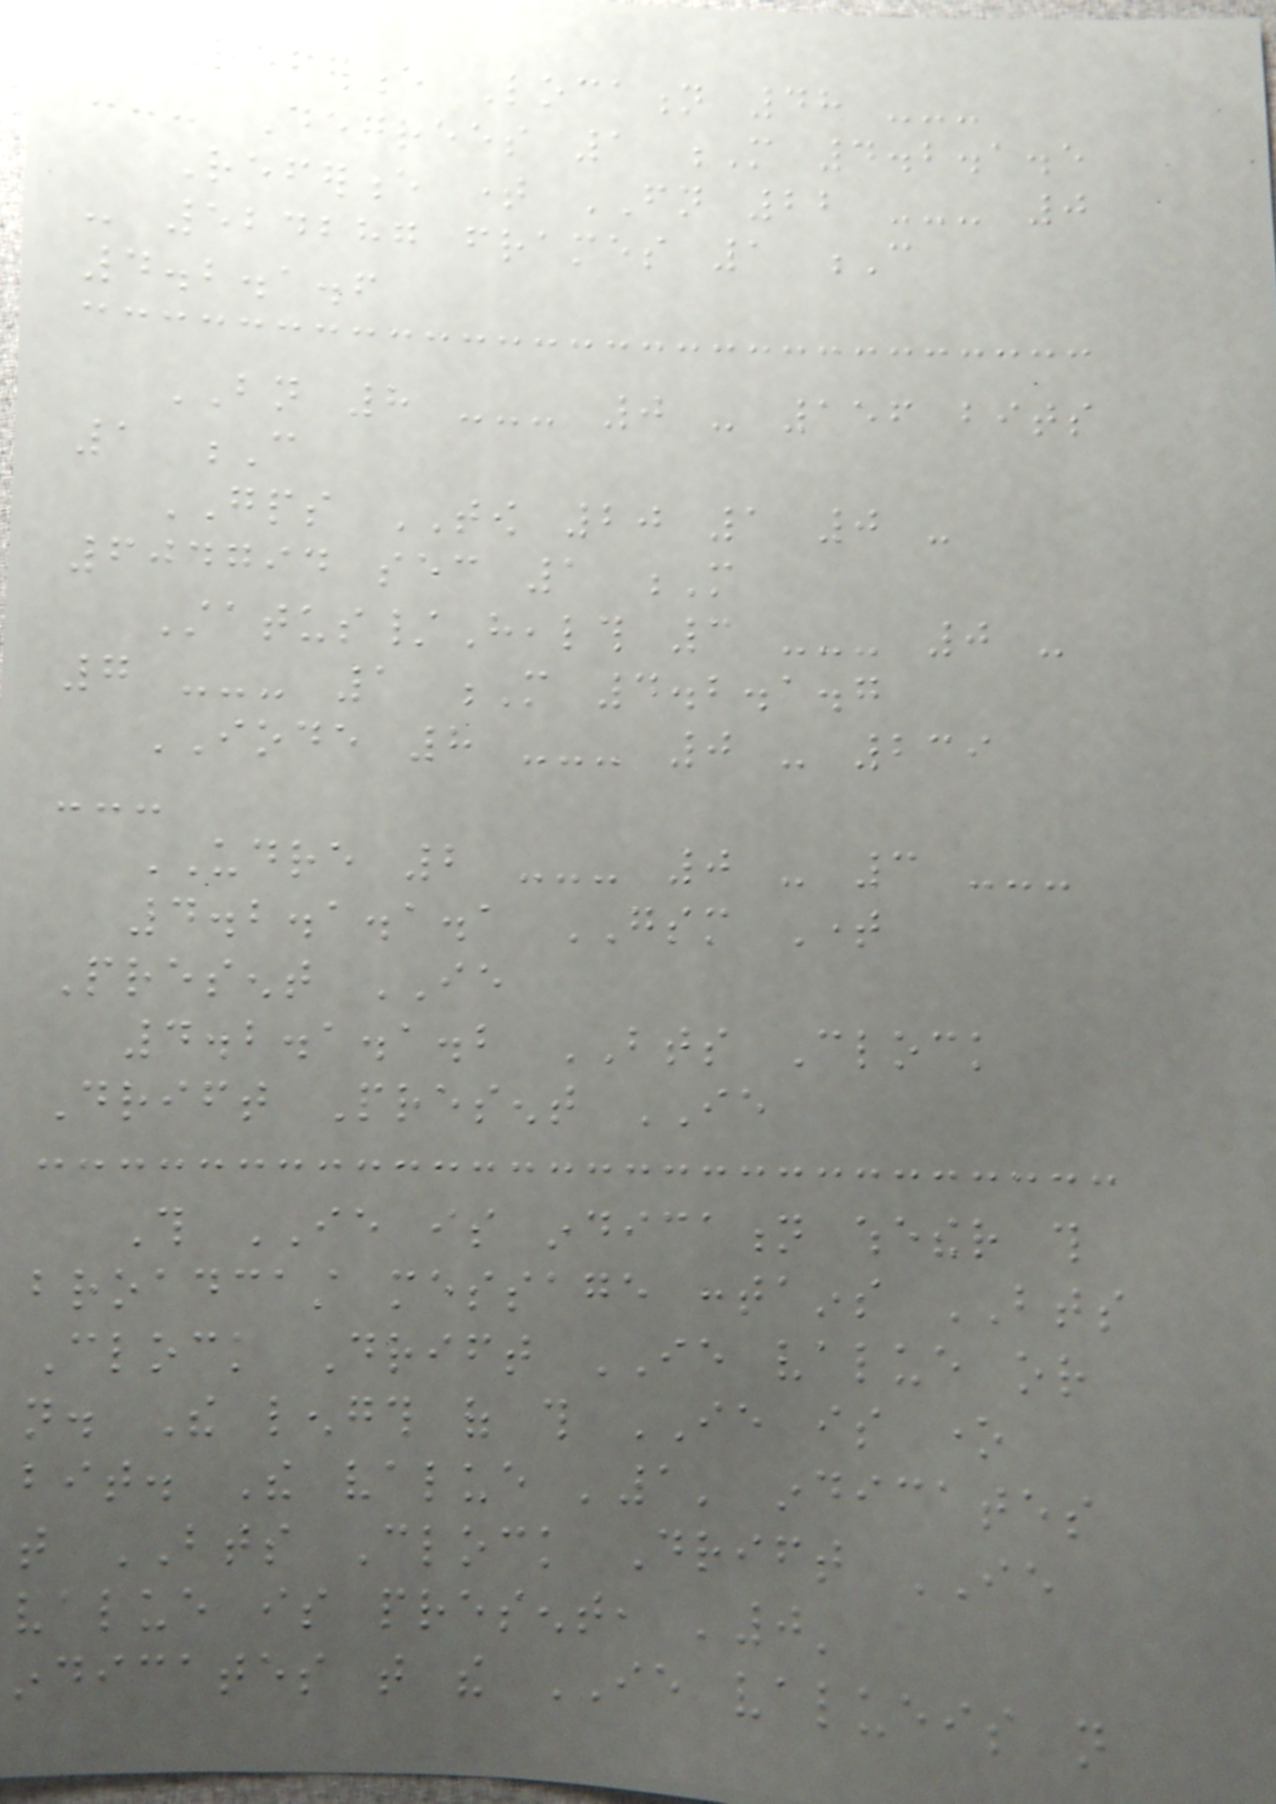Reference Location 48 ---
--- Degrees 1 M 4.2.1.5
Reference time FN 22 --- 0
- 524287 frames 1 C
4.2.1.6
BN 8 --- 0 - 156 bits
1 C
GPS TOW 20 1 0 -
604794 sec 1 M
Status/Health 3 --- 0 -
7 --- 1 M 4.2.1.7
IODE 8 --- 0 - 239
---
UDRE 2 --- 0 - 3 ---
4.2.1.1.1 GSM Time
Present IE
4.2.1.1.2 BTS Clock
Drift Present IE
This IE is indication whether this
broadcast message contains BTS
Clock Drift IE value or
not. The length of this IE is one
bit. The value '1' indicates
that BTS Clock Drift IE
value is present, '0'
indicates that the IE valueis not
